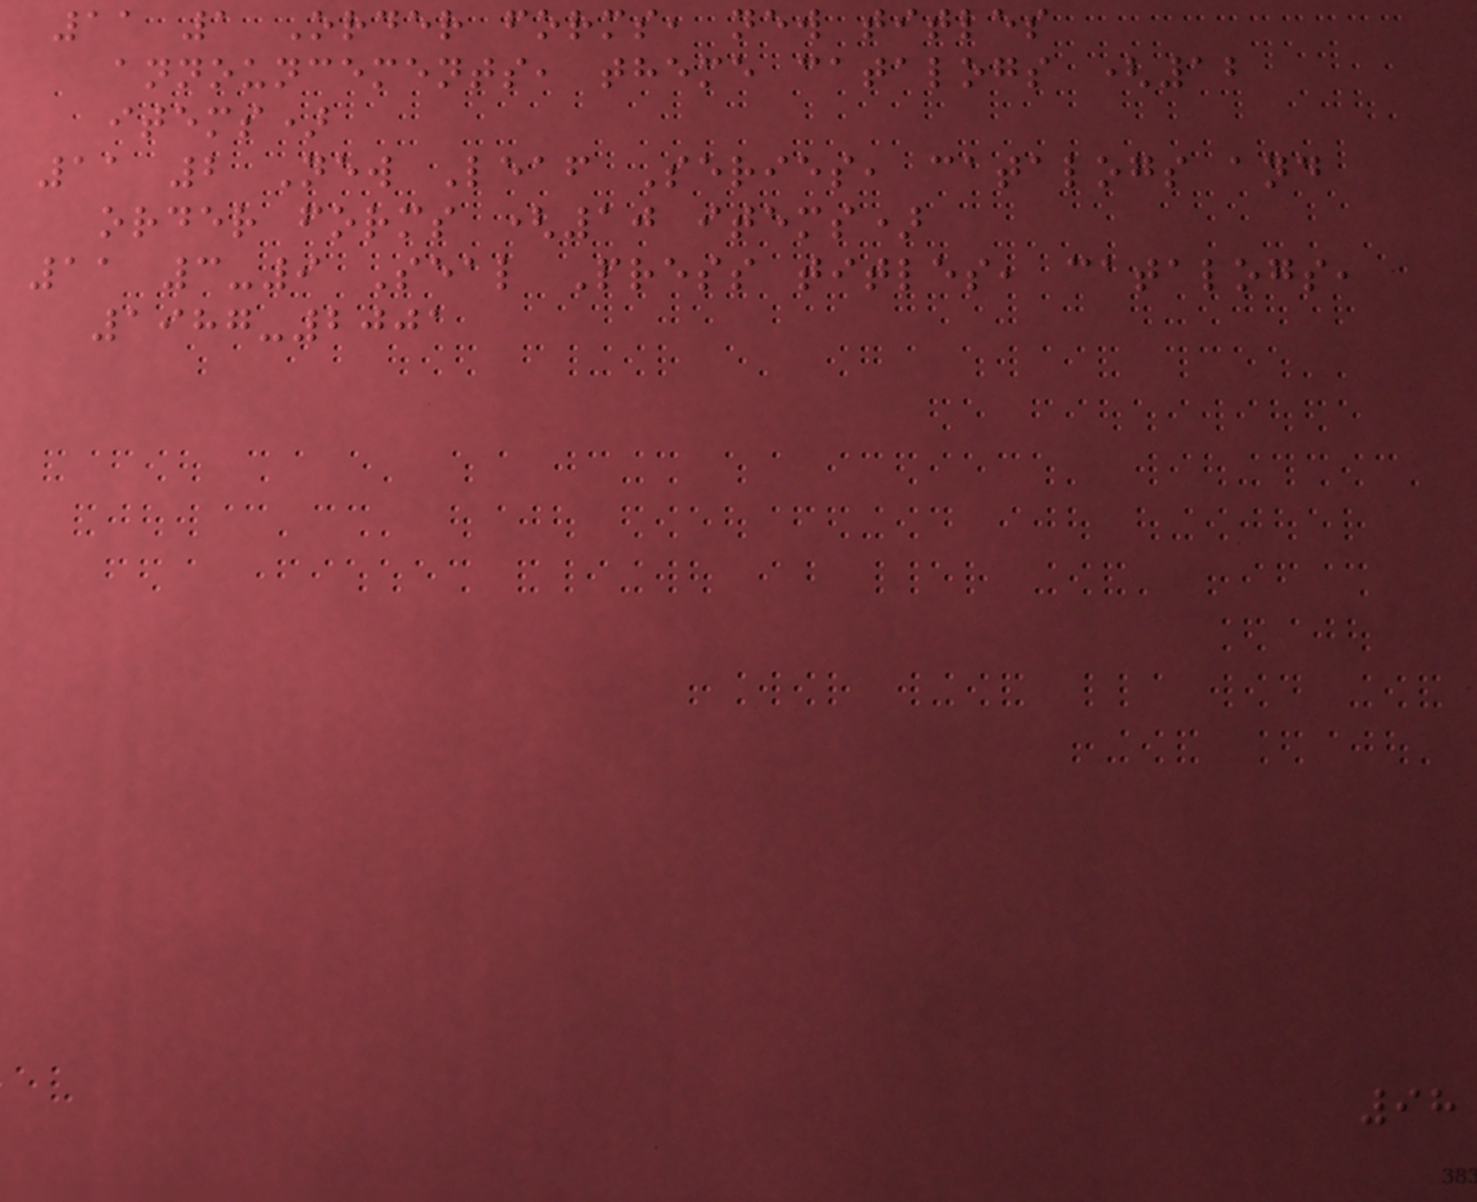11 1 Order forms, new titles
announcements, theme catalogs (12
items)
11 2 New Leaf Series, catalogs and
order forms (10 items)
11 3-9 Seal Press titles, catalogs,
1987-2001
98
